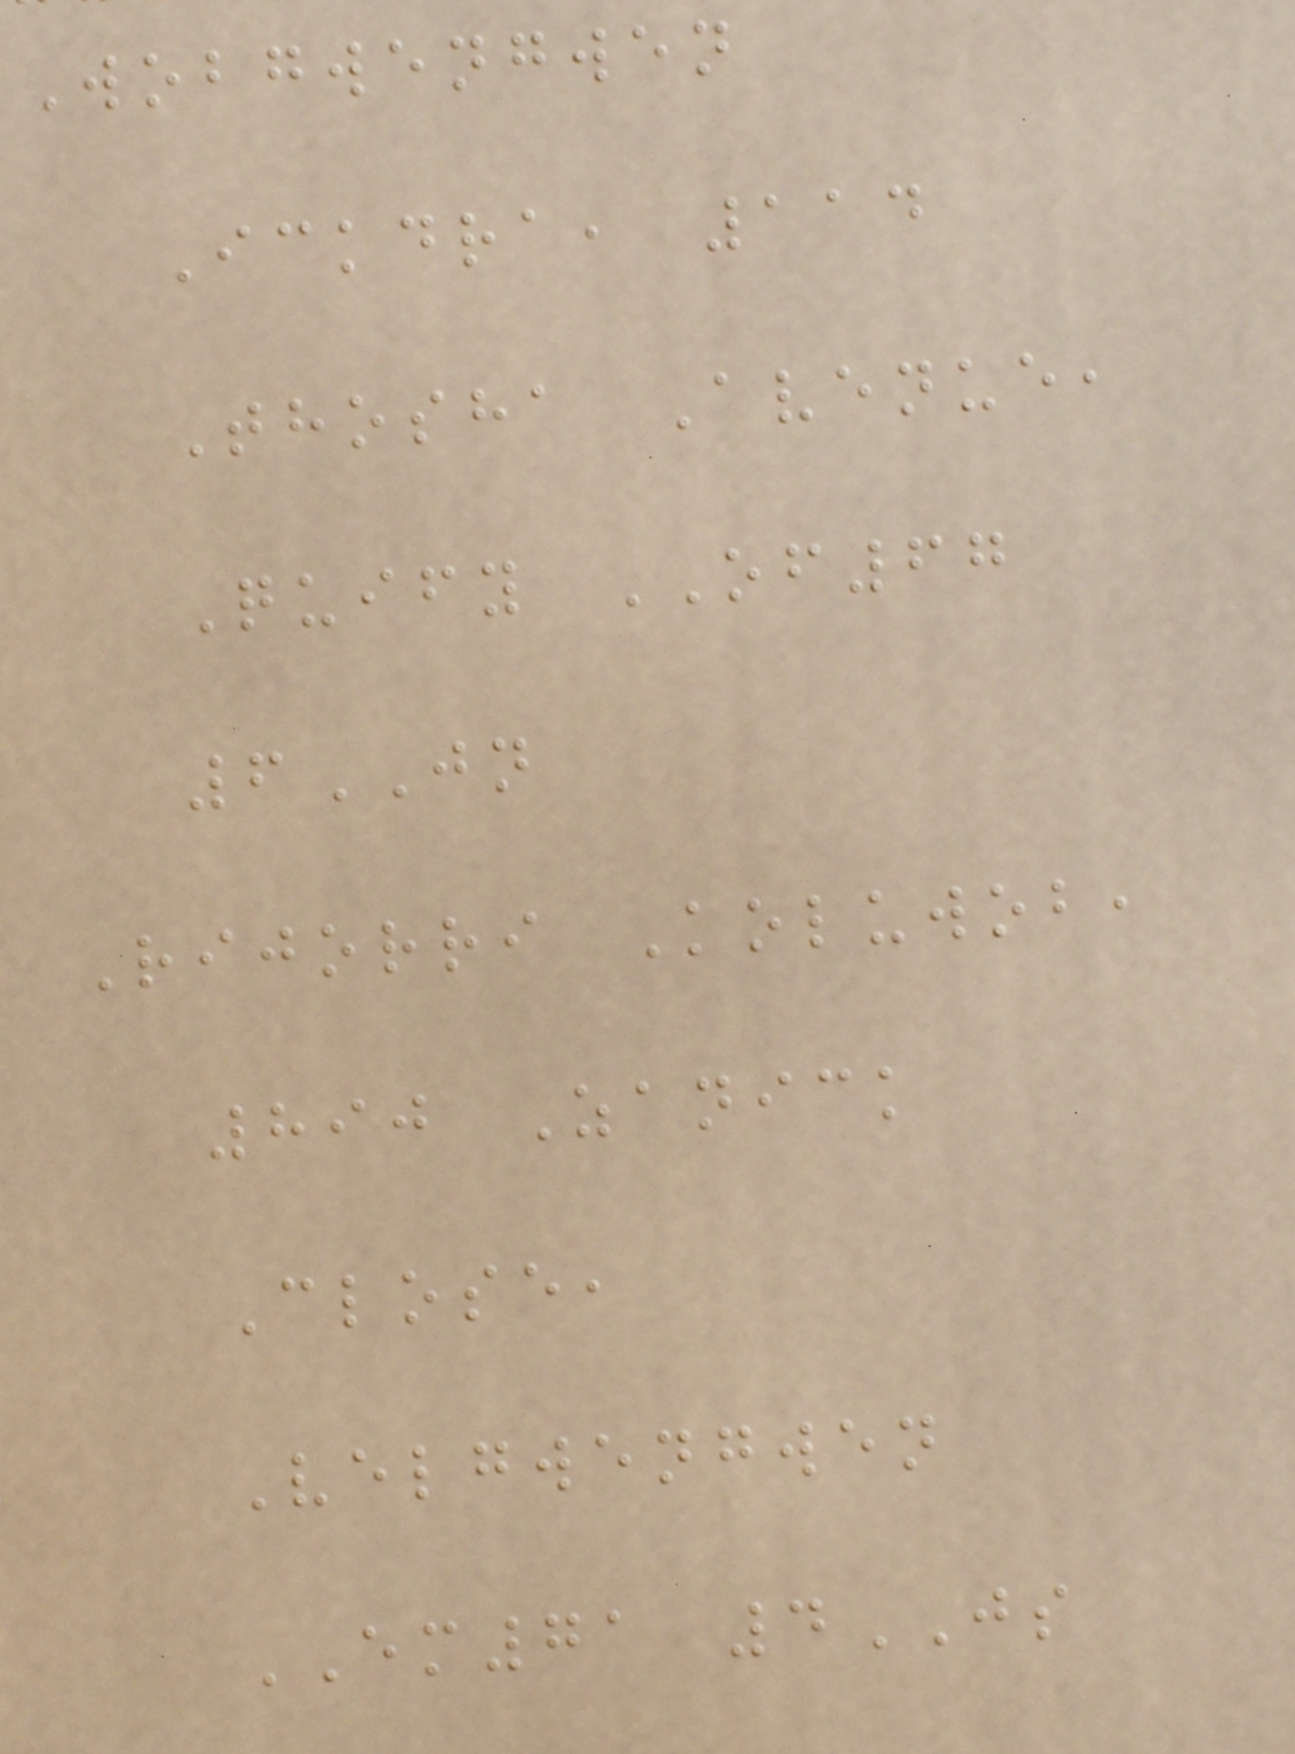Wobgwengwen
Ickdra, 114
Thosha Avenue,
Quify OF67
6JN
Rijorri Koluwob,
890 Zanick
Close,
Velgwengwen
EM71 4JS
